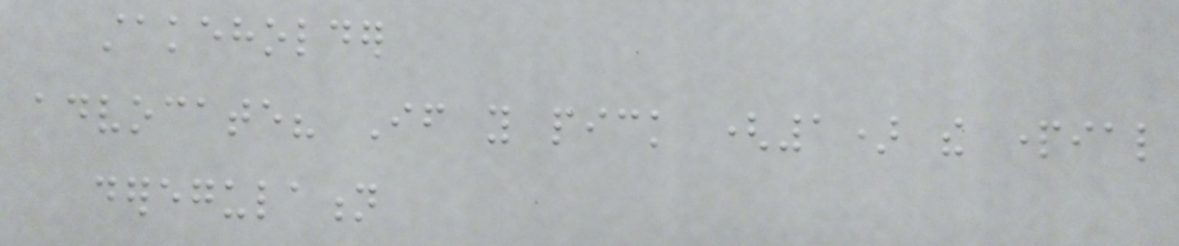stakeholder
advocate? If you pick (1) the partial
deregulation
